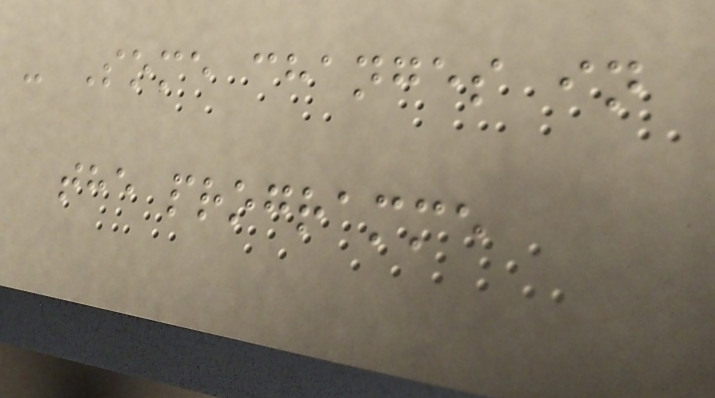- Some changes in
the programme
